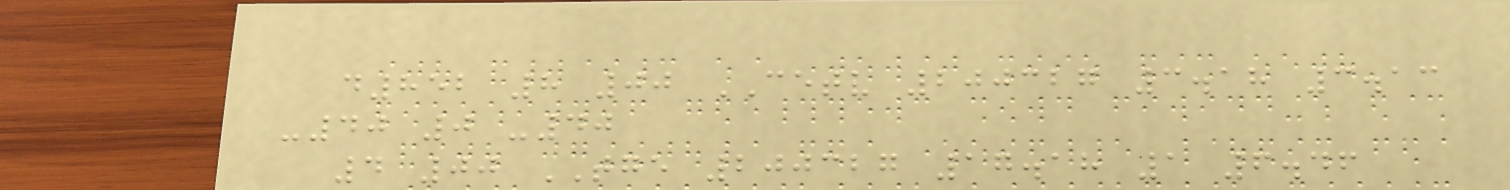d852 8 00 CETV 200327 3.18 3.13
-40 0 -40
4 00 TGE 200327 17.18 1 6.46
